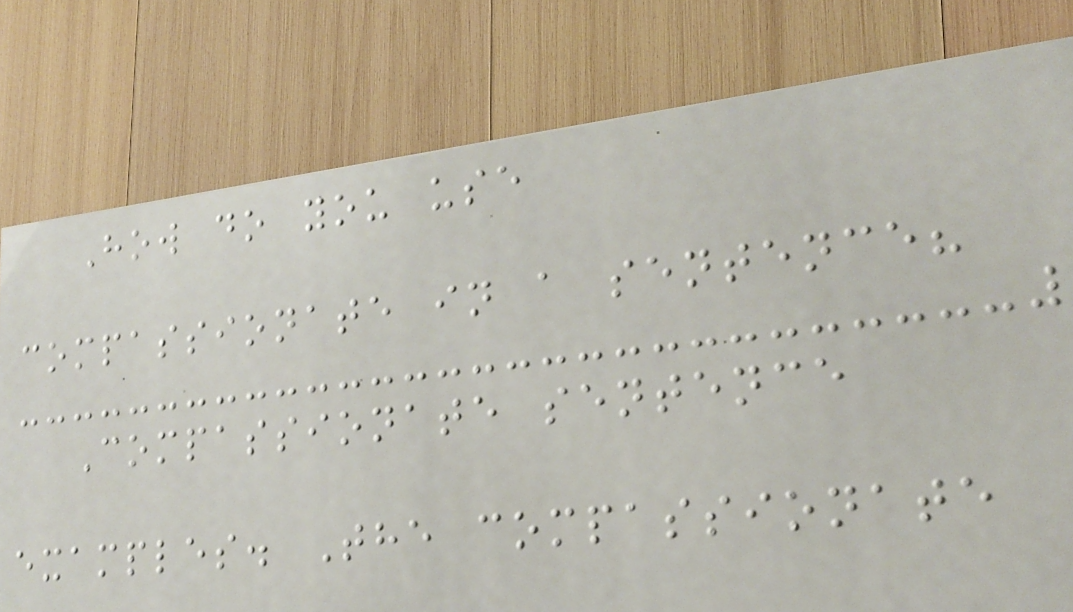How do you use
compassionate in a sentence?
Compassionate sentence
examples. The compassionate
